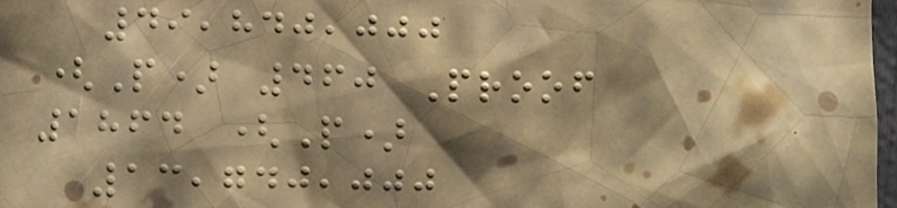49,840,000
(P) 460 Proof
1864 (P)
13,740,000
